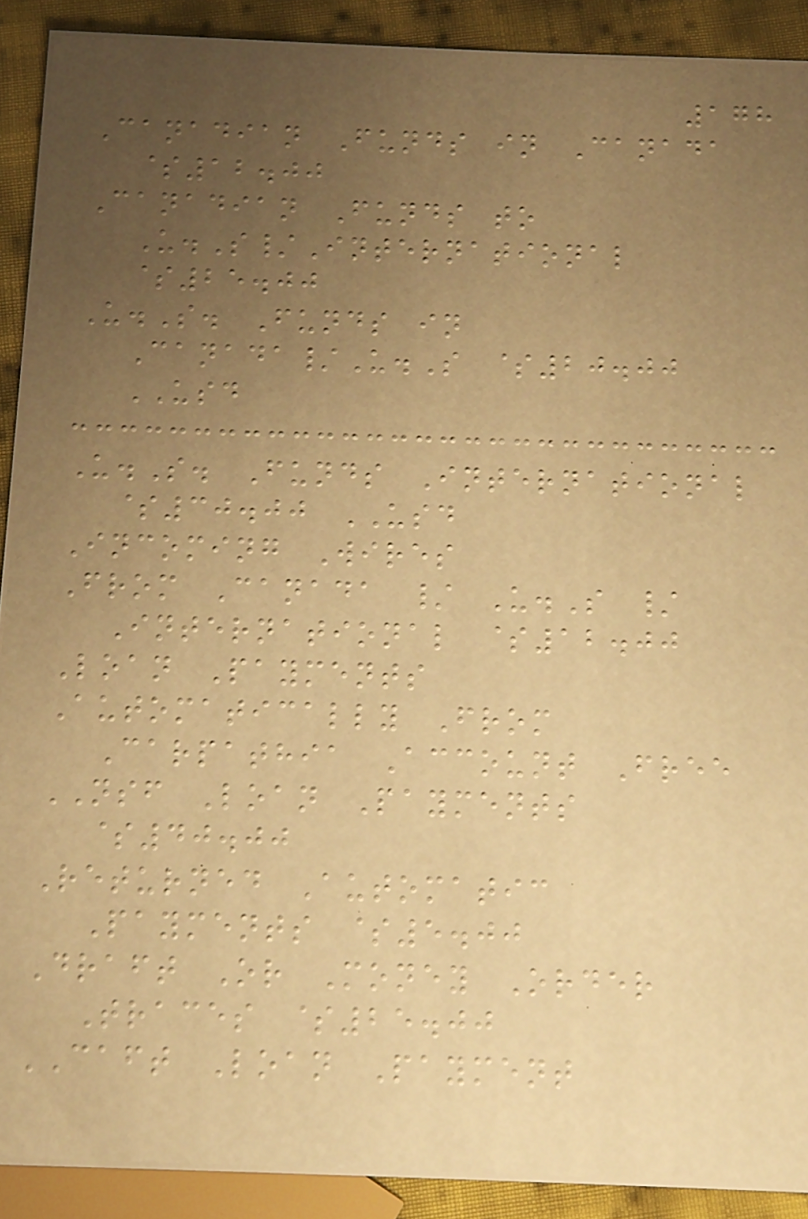178
Canadian Funds in Canada
$12.00
Canadian Funds to
U.S/International
$25.00
U.S. Funds in
Canada/U.S $20.00
USD
U.S. Funds International
$30.00 USD
Incoming Wires
From Canada / U.S /
International $12.00
Loan Payments
Automatically From
Carpathia Account Free
NSF Loan Payments
$40.00
Returned Automatic
Payments $5.00
Draft Or Money Order
Traces $25.00
CAFT Loan Payment
